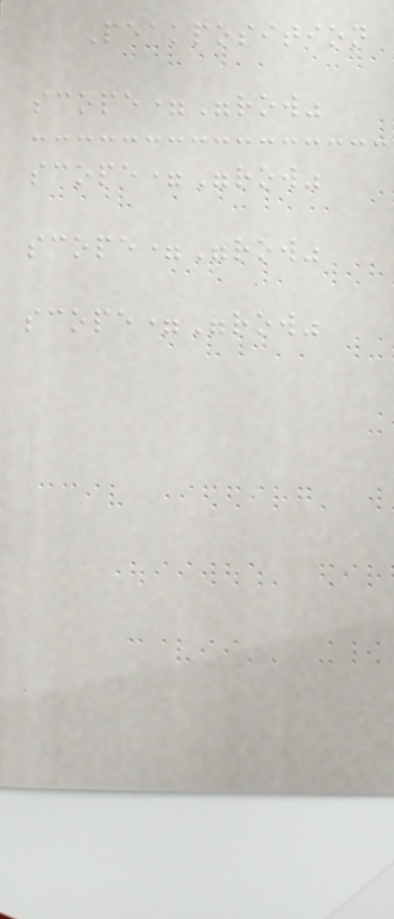Peakposition
scope="row"
scope="row"
scope="row"
scope="row"
